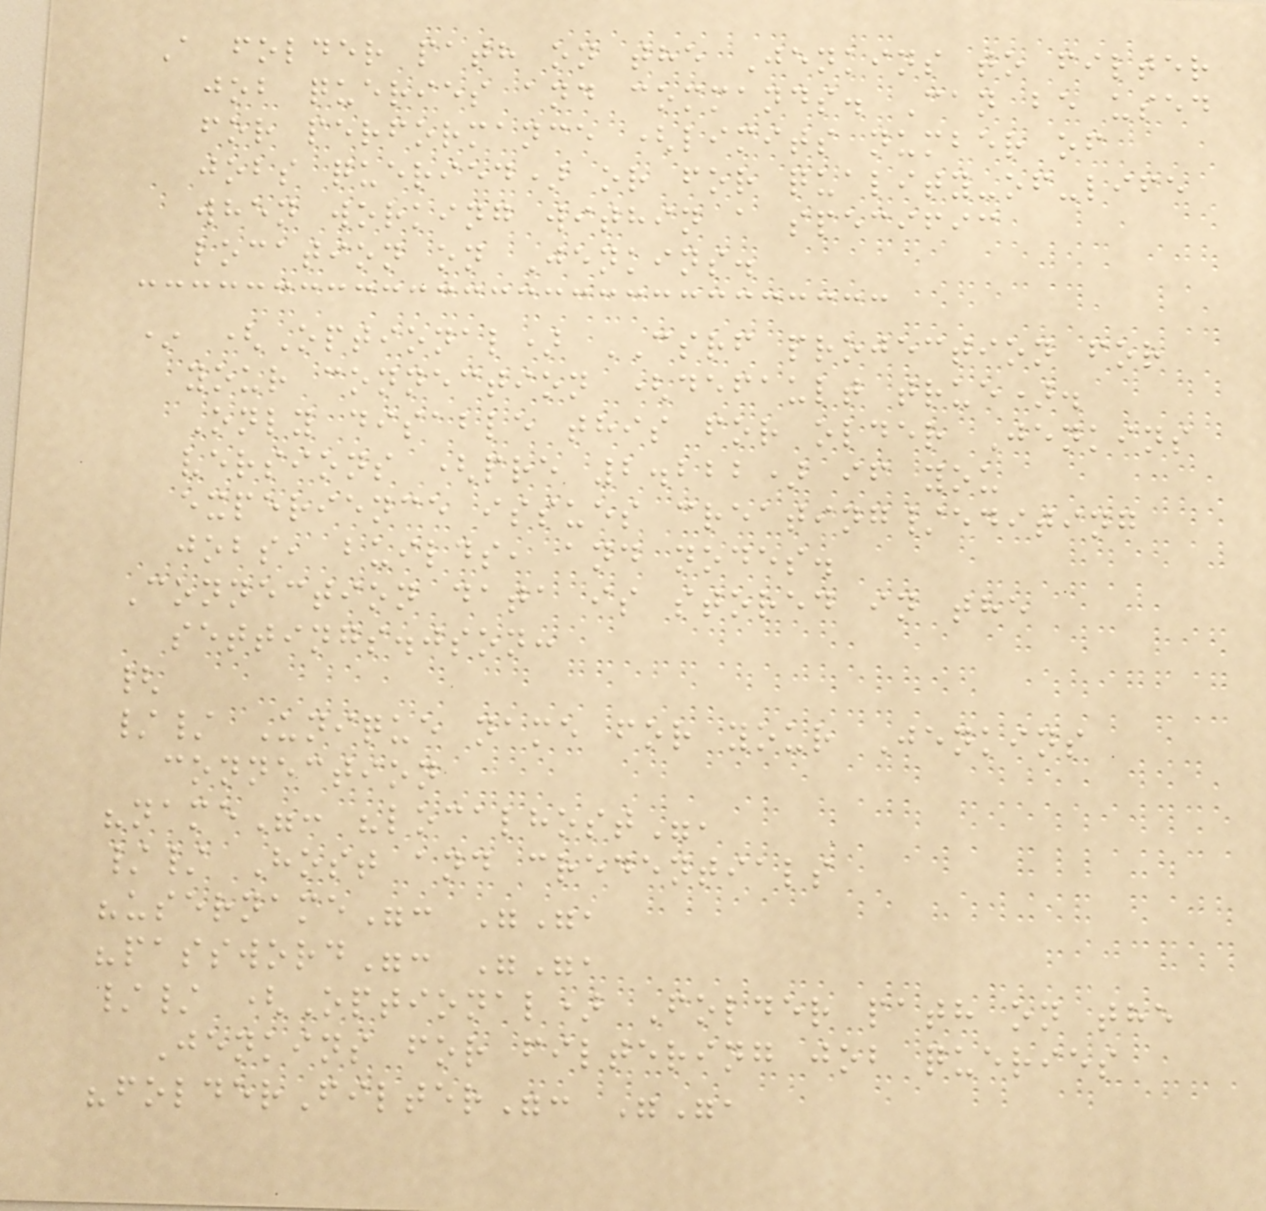A folder path on the Jenkins to filter
job queries and commands. Can be used
for performance (limits number of
jobs queried) or for quality-of-life
when working within a specific
location on Jenkins.
* (Optional) CSRF projection for
your connection (default true).
Only disable this for older Jenkins
versions (pre 2.222) if you
experience issues creating/editing
jobs, builds, and nodes.
Connection data is stored in the
settings.json:
{
// Unique name for your Jenkins
connection
"name": "localhost",
// Host and credentials
"username": "",
"password": "",
// (Optional) Folder path on the
Jenkins for filtering job queries
"folderFilter": "",
